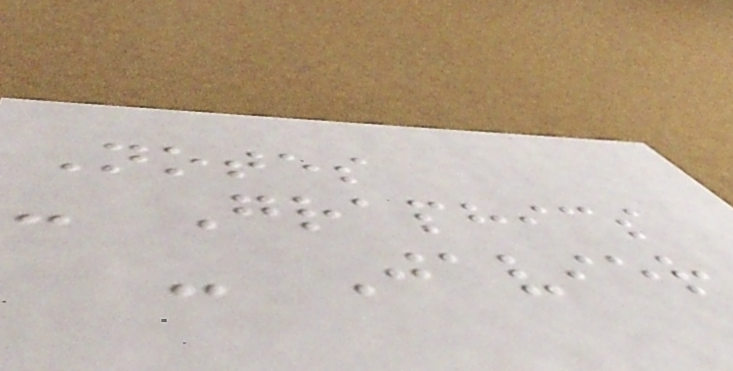Notes
- Graphics
- Javier
